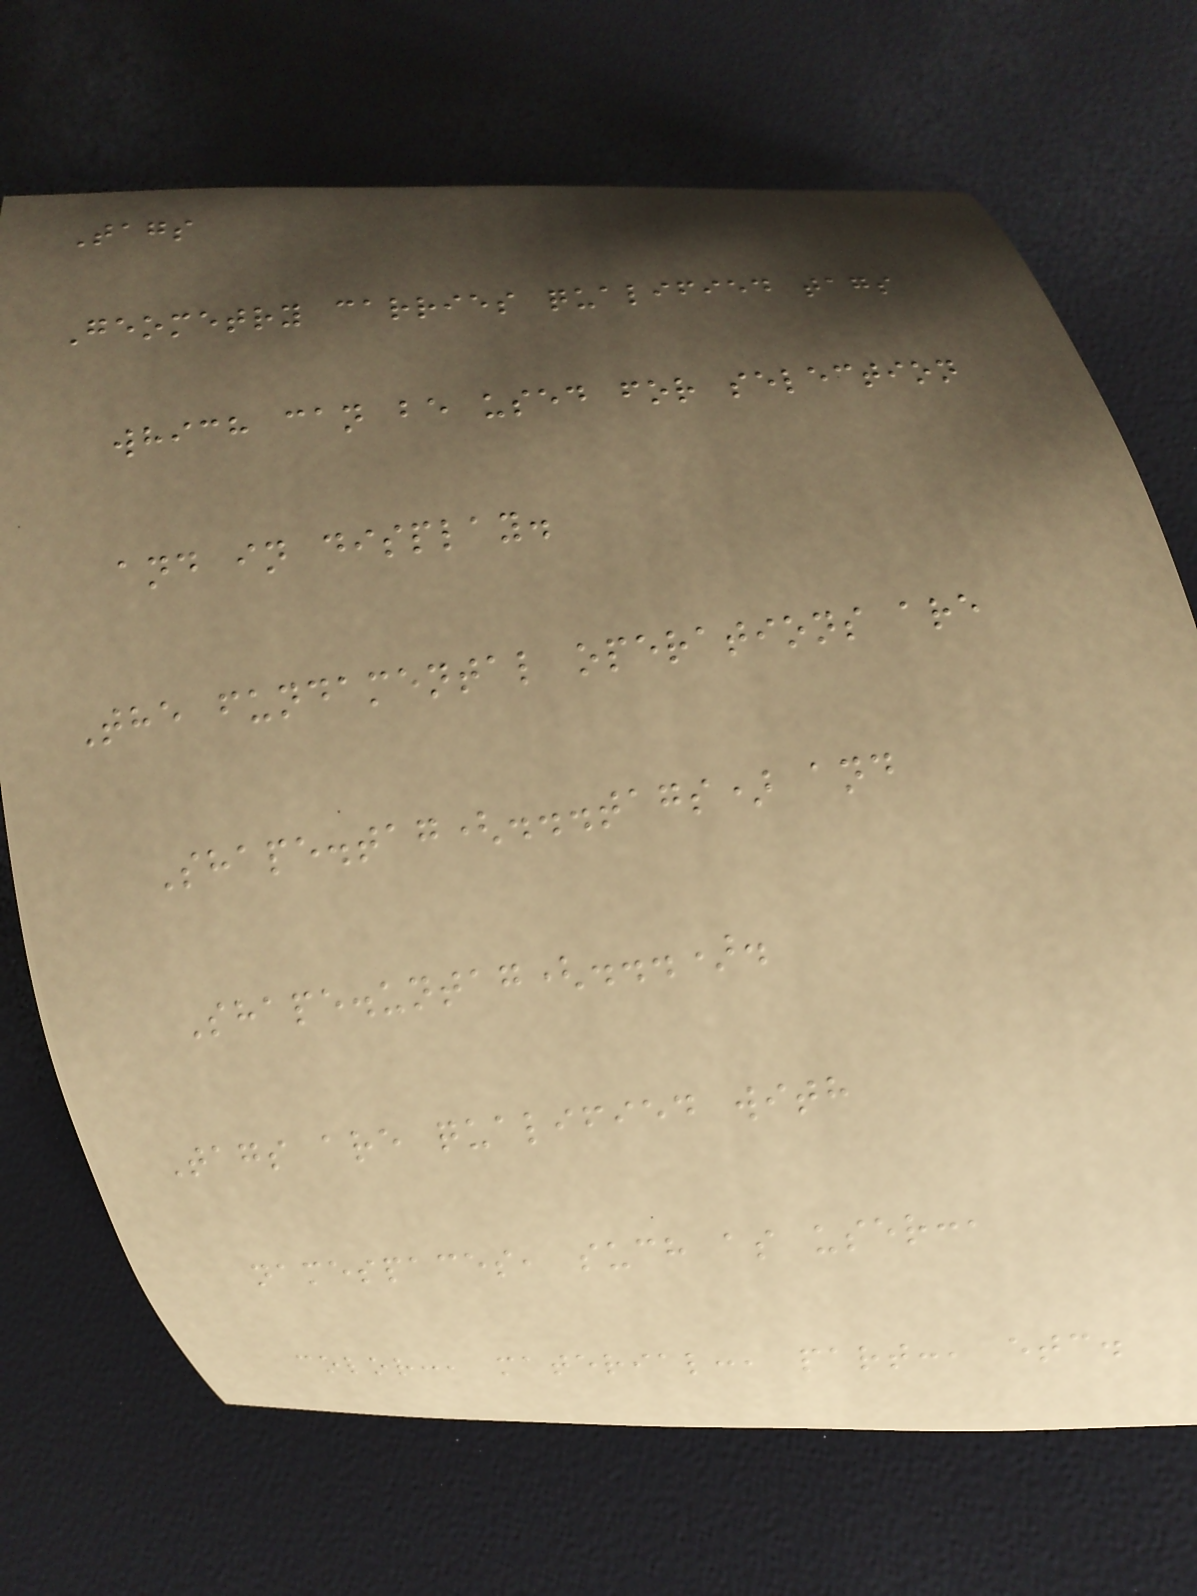Tags
Geometry carries qualified tags
which can be used for selection
and in display.
The fundamental operations are
Shape.tag(...tags) and
Shape.untag(...).
Tags are qualified with
namespaces, such as user:,
color:, material:, part:, etc.
